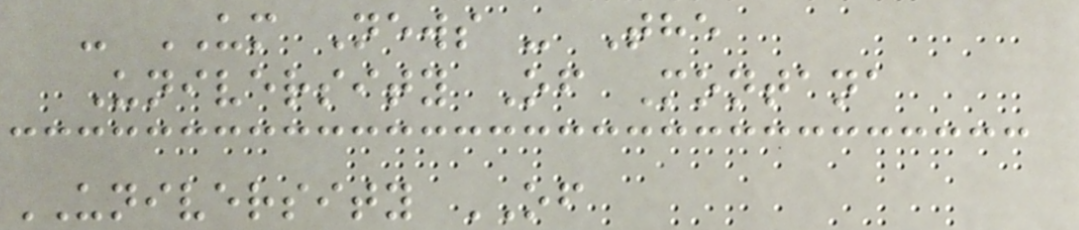- UM News - The
University Of Montana
UNIVERSITY OF
